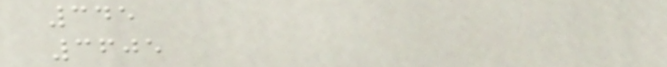345
3605
